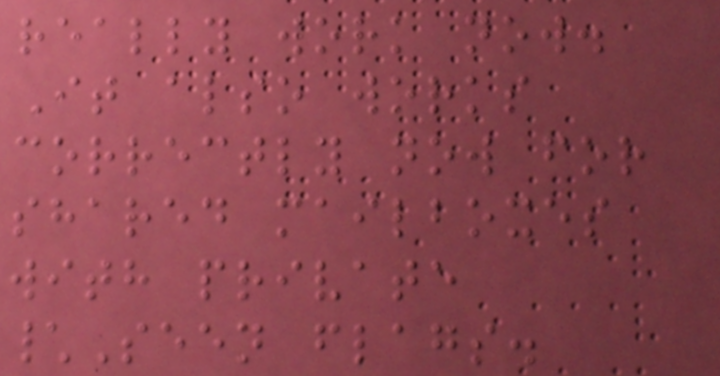really work now.
It also works
correctly now for
shared mailboxes
with private
\Seen flags.
